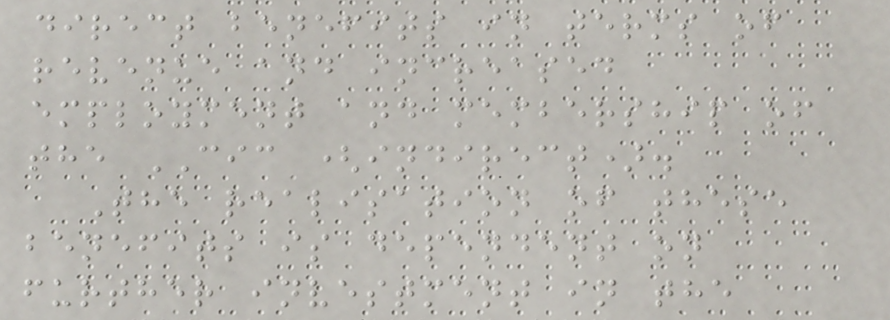direct benefits in terms of
revenue and increased
employment and membership of
the CIC (indirect).
The realisation of these
benefits is dependent on
further investment in the
